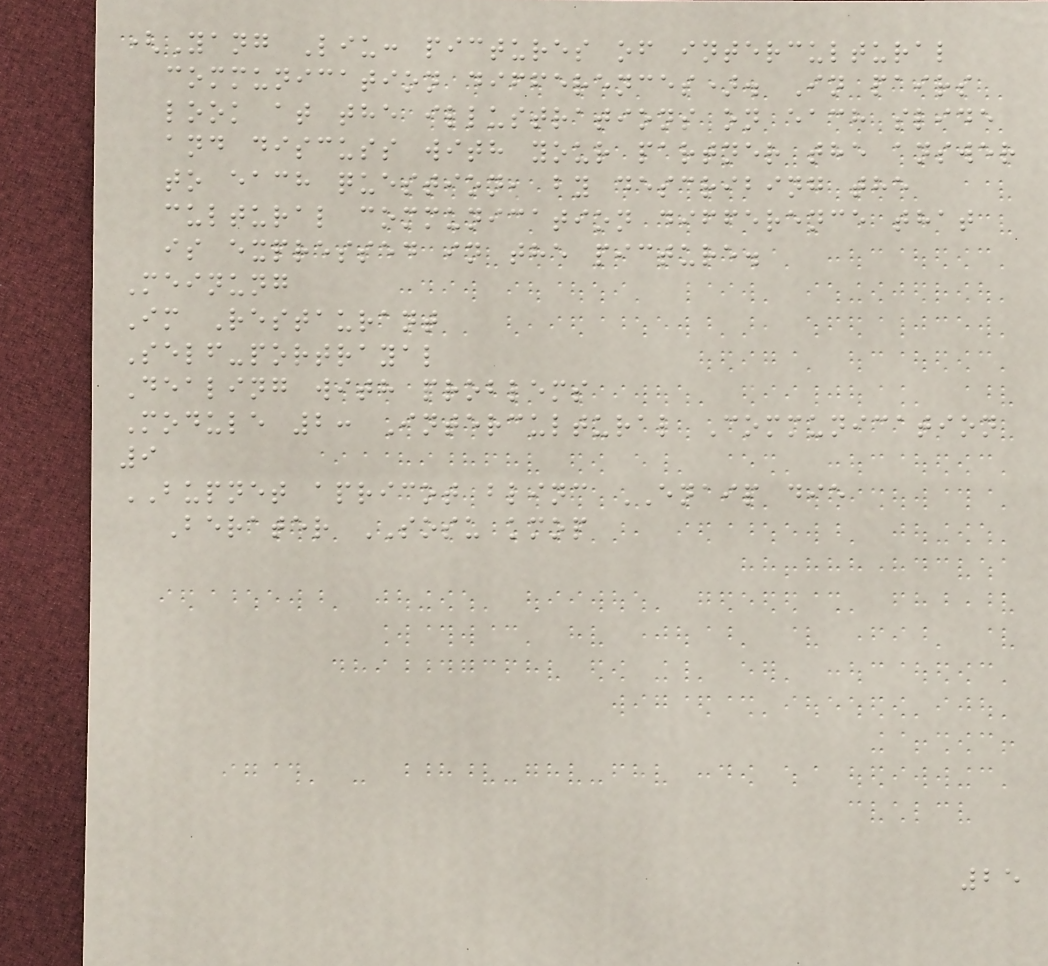(Yang Liu: pictures of intercultural
communication differences). In pairs
look at the illustrations on each slide
and discuss with your partner the answer
to each question, by describing the
cultural communication difference that
is expressed in the picture.
Meinung
Im Restaurant
Self-portrayal
Dealing with problems
Module 2: Intercultural Communication
9
BUPNET apricot blinc ENAIP die
Berater SOSU kmop
25
